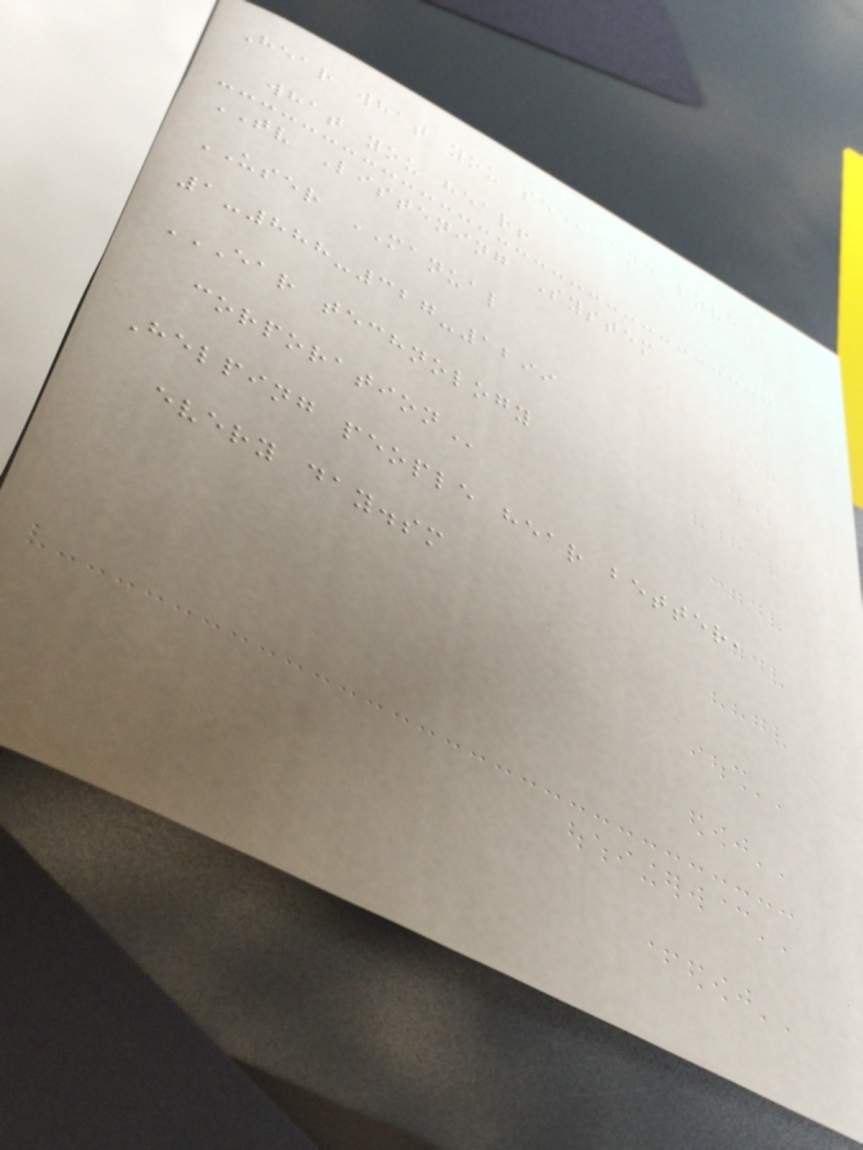Hear what you see, and love
what you hear!
TV Listening System
USER MANUAL
1-888-327-1299
EAR TECHNOLOGY
CORPORATION
Helping people hear better,
every day.sm
